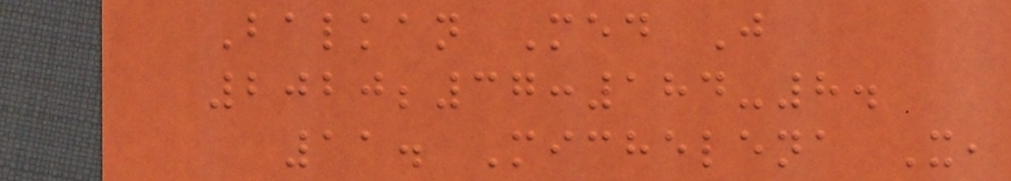Balkan Med J
2020;37:184-8.
11. Michelena X,
